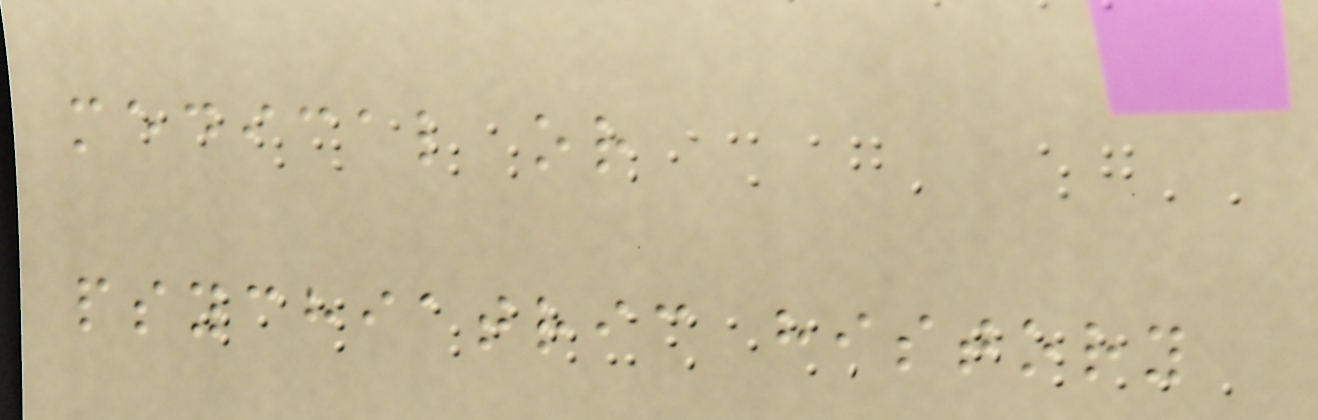medical or
psychiatric history
